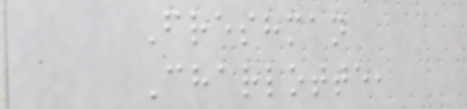Freshman
Charlotte,
